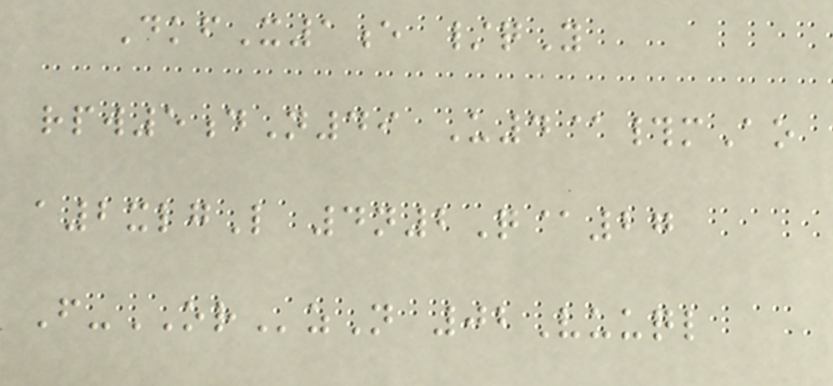DkfX1e /qY
rpw5dN49 U4@#mAo
a2xlgL 4n2Q@27
F-ORzN 02Vuuql
